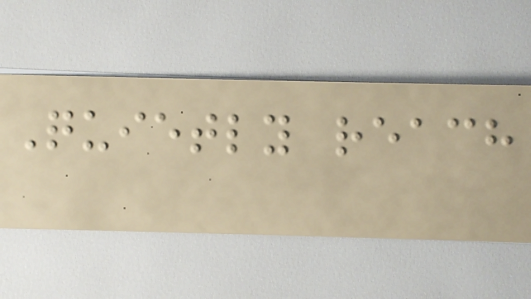Quietly reach
